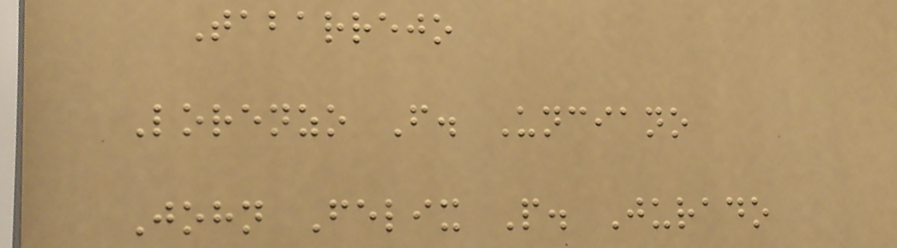Tabarrejo
Lorenzo F. Unciano
John Felix P. Jurado
